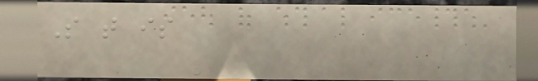So that is
